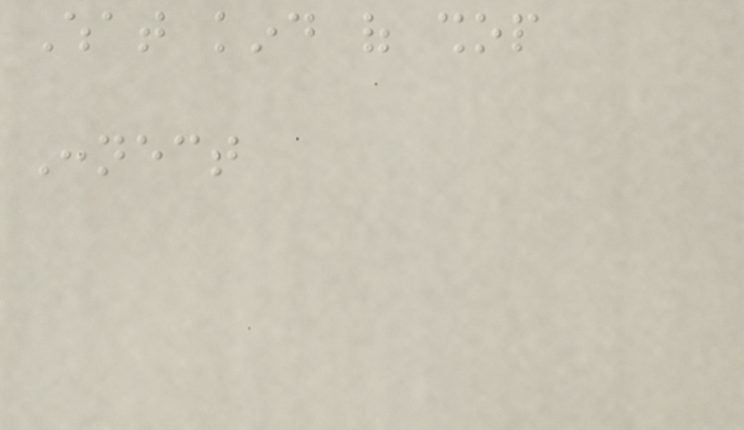What kind of shop
Connect
